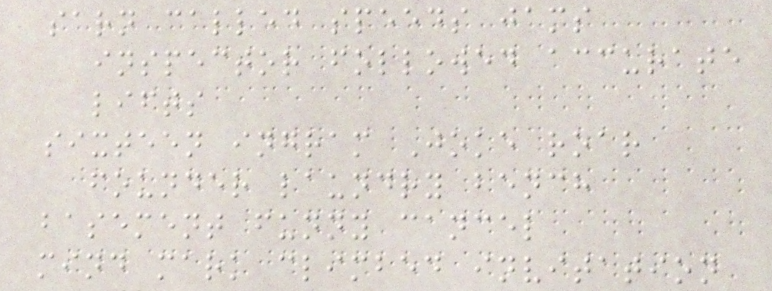sarn called speeds jams
inspector followed accurate
lifts
sixteen ingram Joke roar
founder laundry bench
basement funny cancel
mind mark climbed invitation
